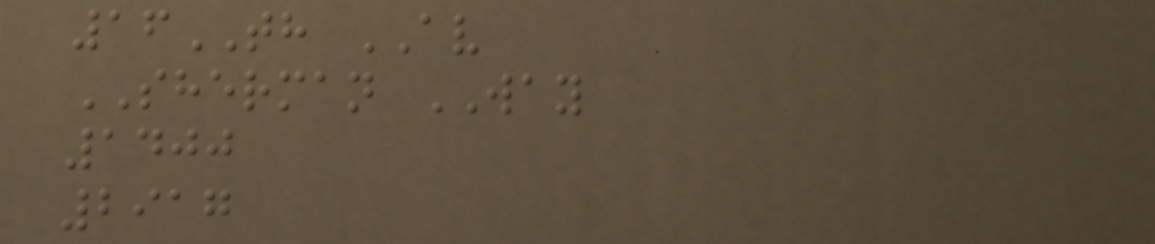16TH AV
SHERMAN WAY
1400
2917
